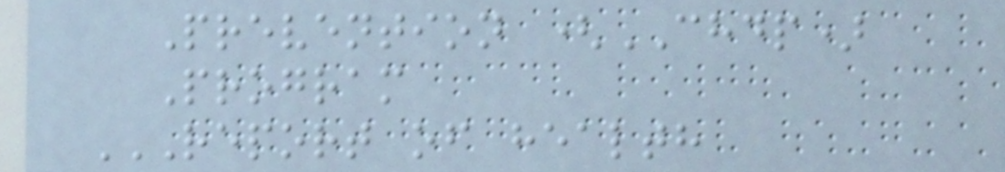Prevention (CHDP)
Program
REPORT OF HEALTH
